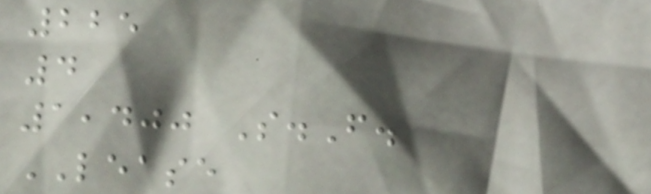225
4
1,400 S.F.
LEASE
